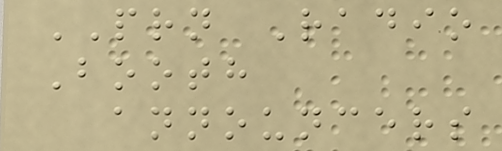PRN Radio
Booth
announcers
